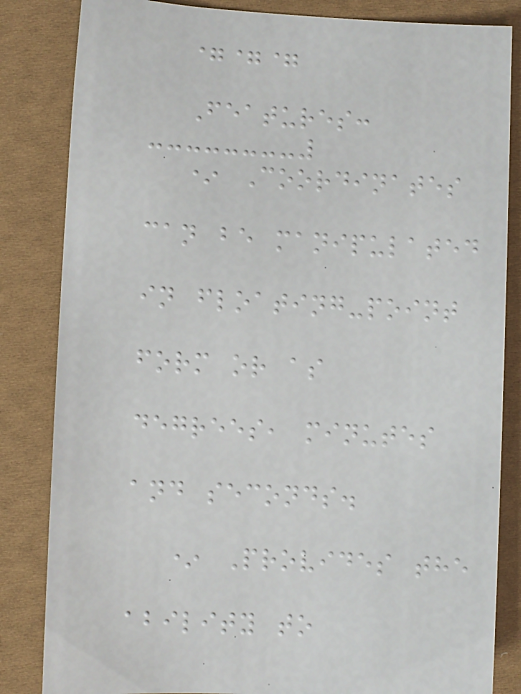===
Features:
* Coordinates
can be manipulated
in floating-point
form or as
degrees, minutes
and seconds.
* Provides the
ability to
